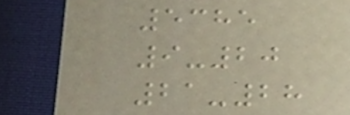5385
9-20
21-28
